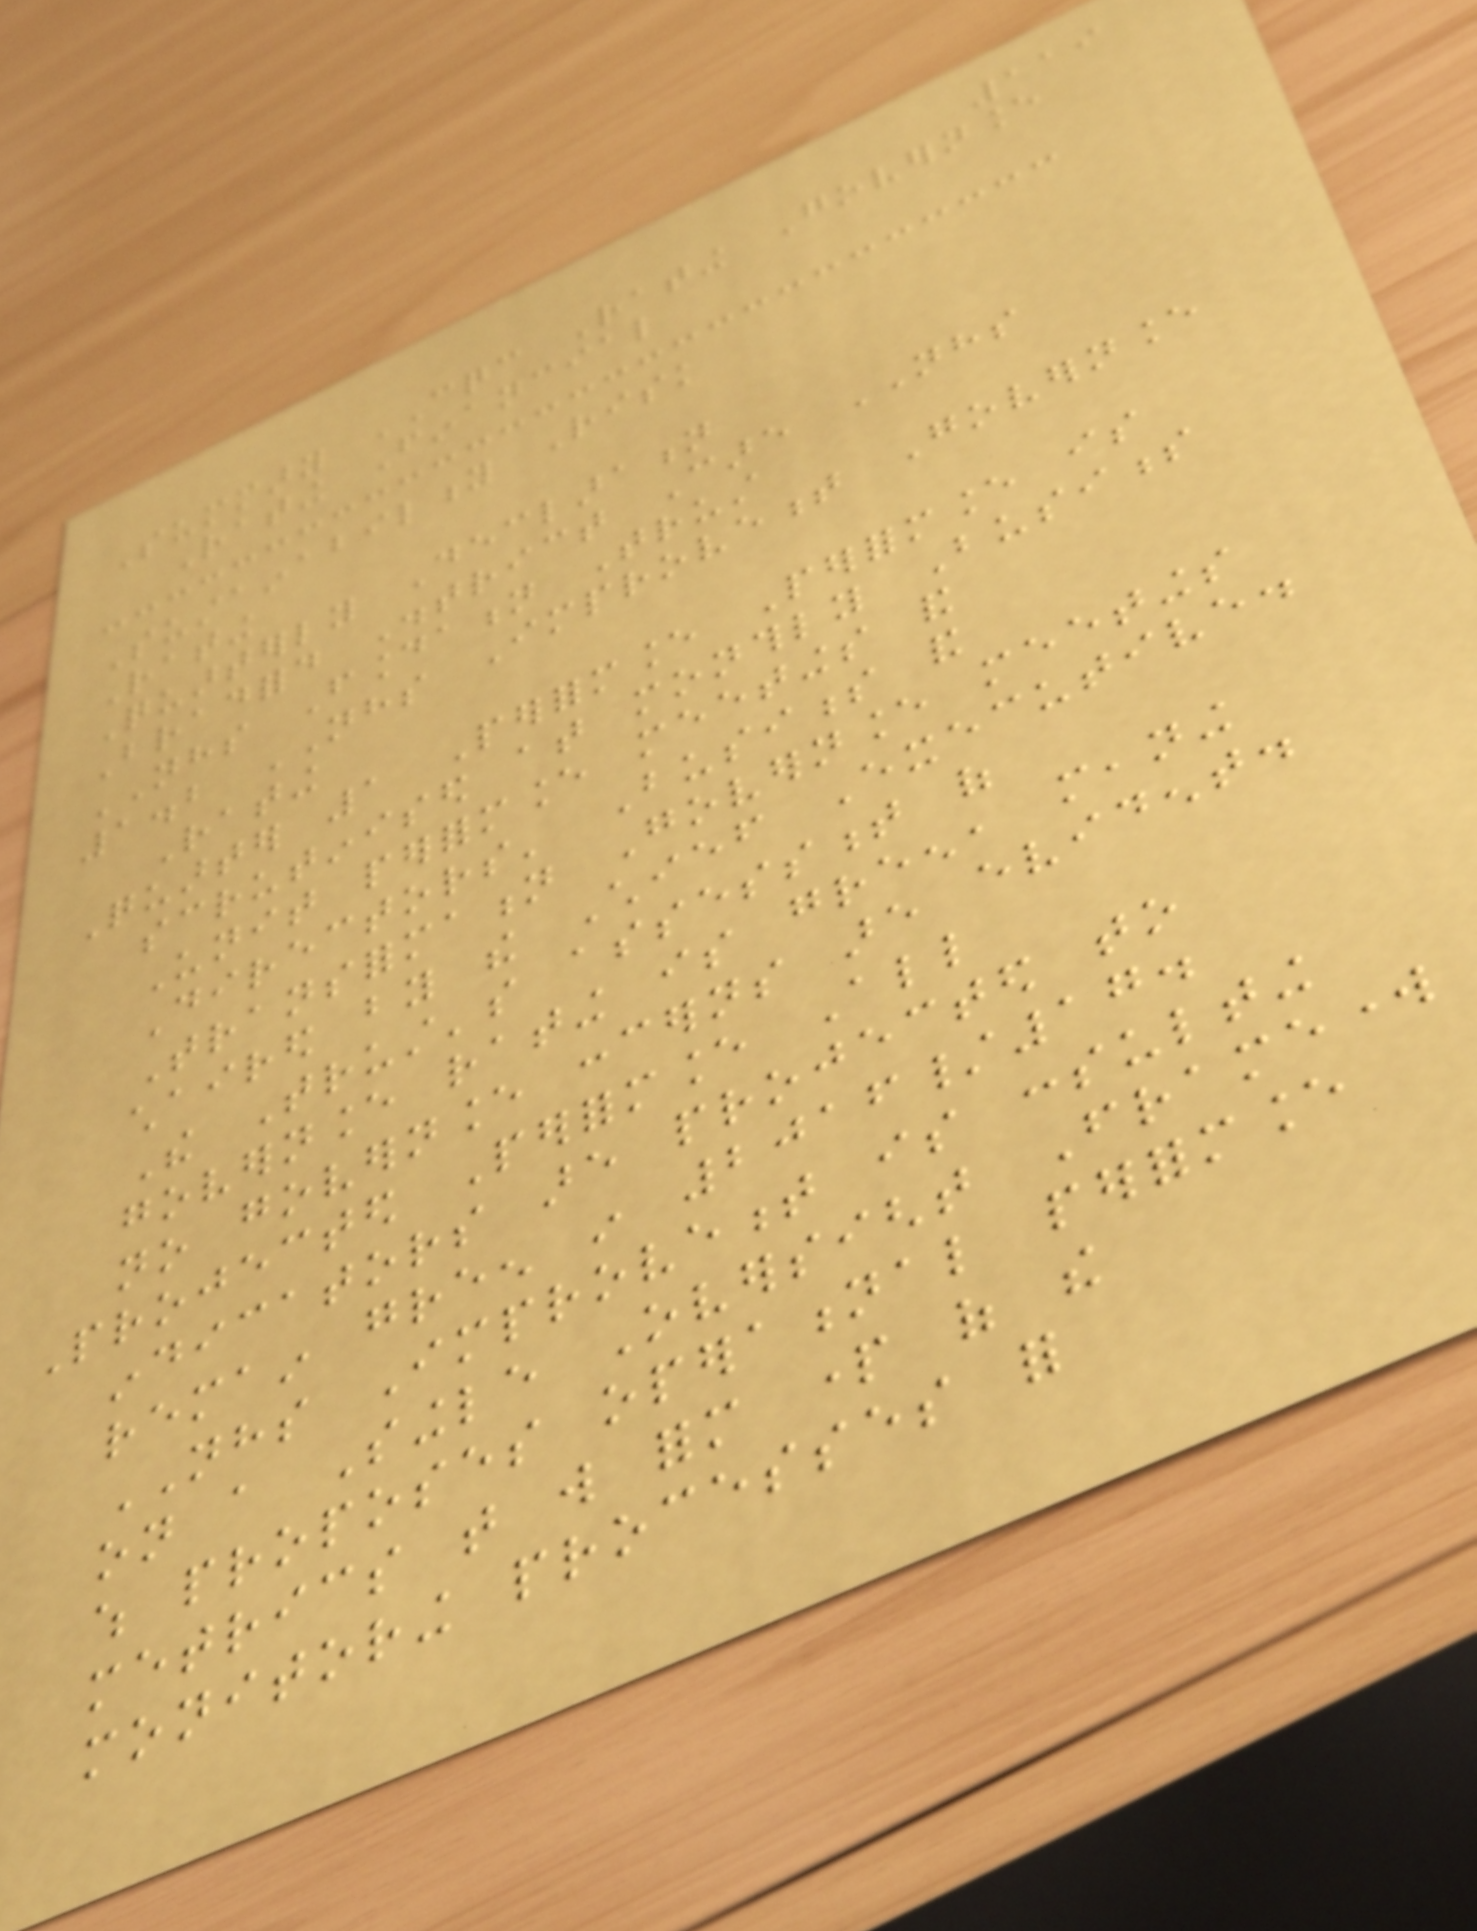119
Summary CQC Rating Governance
Rating Financial
Sustainability Risk
Rating
Quarterly Declaration
Bradford District Care NHS
NHS Foundation Trust
1.2 NHS Improvement Governance
Rating
Quarter 1 Performance Performance is
scrutinised at monthly Business
Unit performance meetings and
Directors' Business and
Transformation Governance meetings
chaired by the Chief Executive.
The Trust's assessment of
governance rating is green, meaning
no governance concerns are evident.
Projected Performance All
indicators are projected to
remain green in 2016/17.
NHS Improvement is consulting
on a Single Oversight Framework
which proposes operational performance
metrics that will form part of the
monitoring processes for
